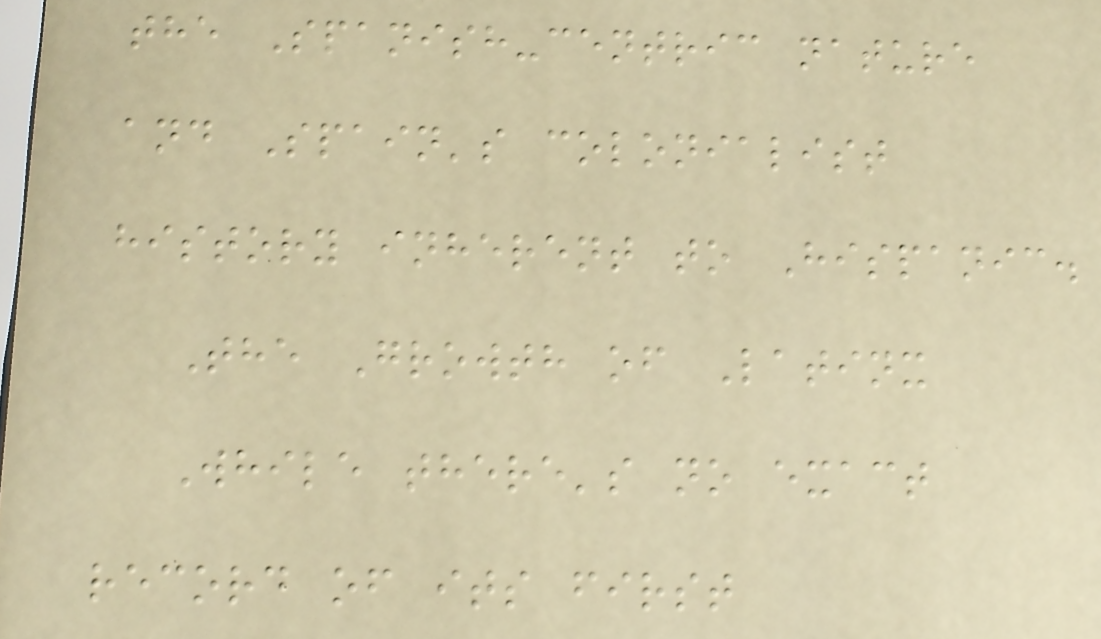the Spanish-centric nature
and Spain's colonialist
history inherent to Hispanic.
The Growth of Latinx
While there's no exact
record of its first
